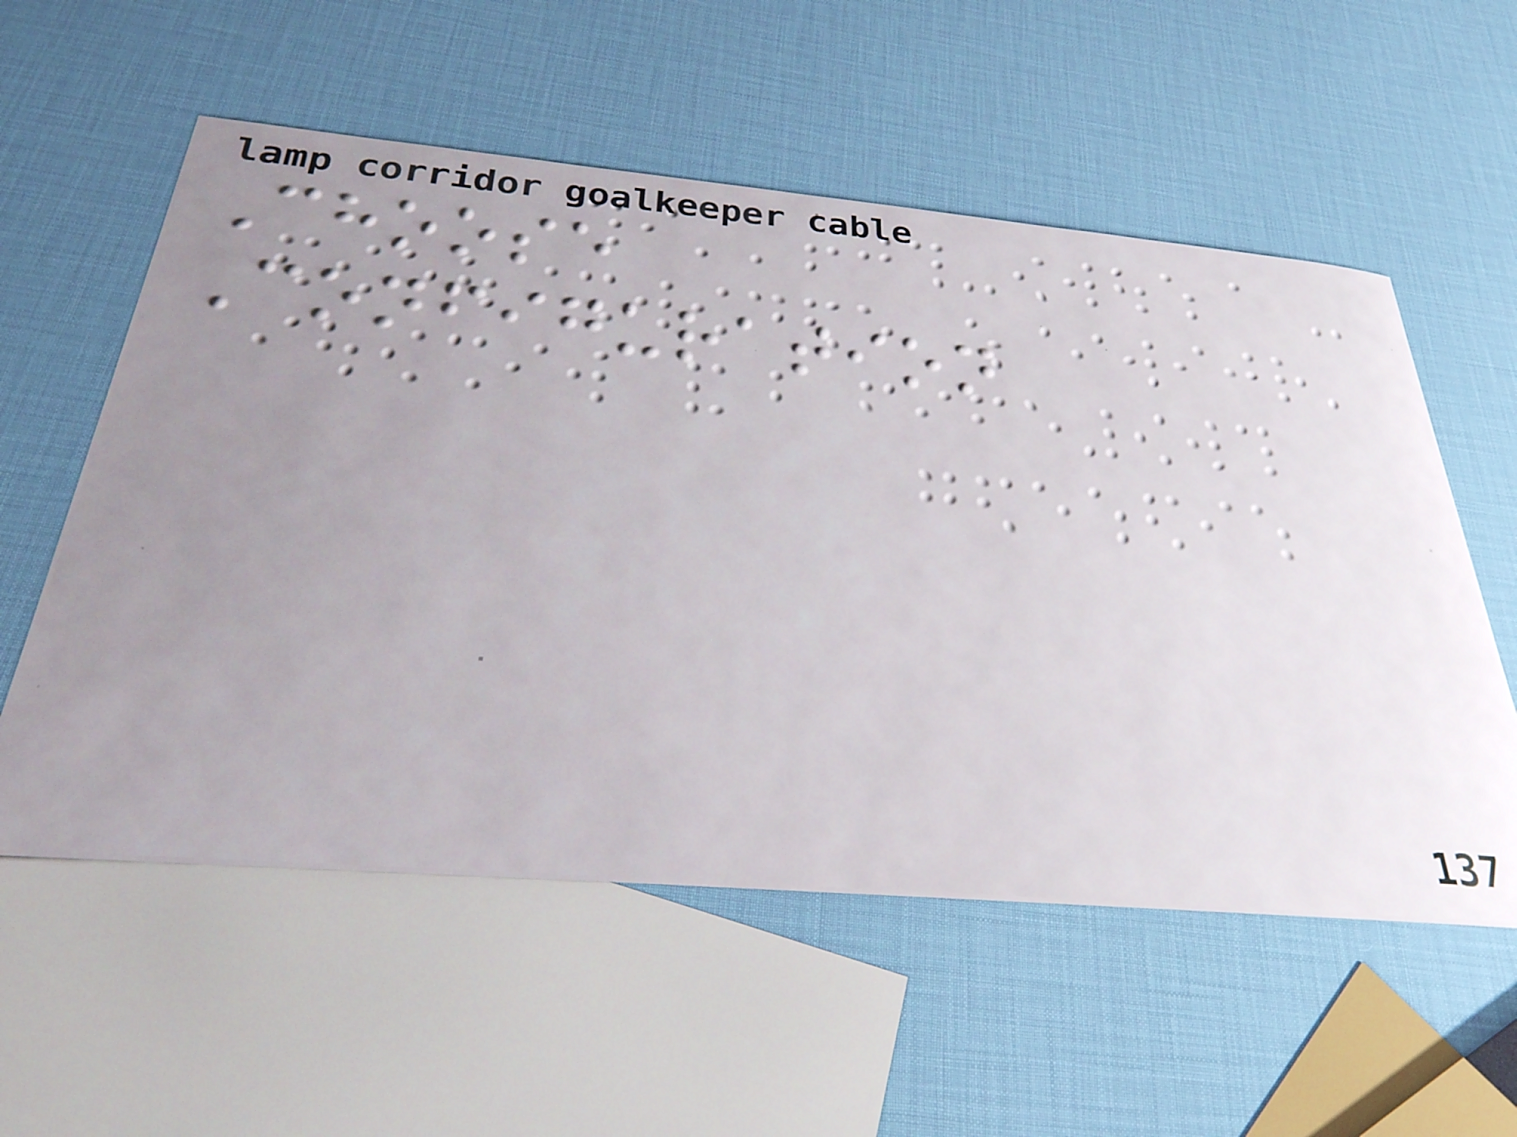Choose
Configuration
